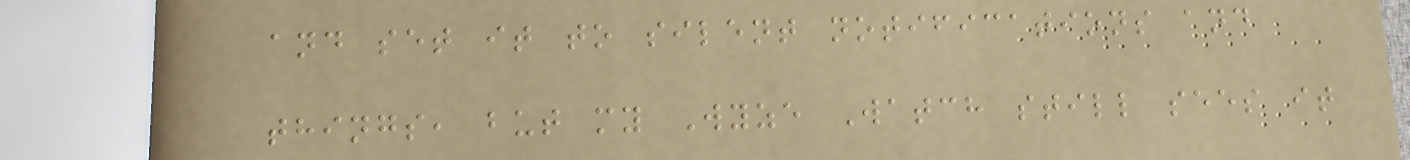and set it to silent notifications and
things, but my Wyze Watch still sees it
